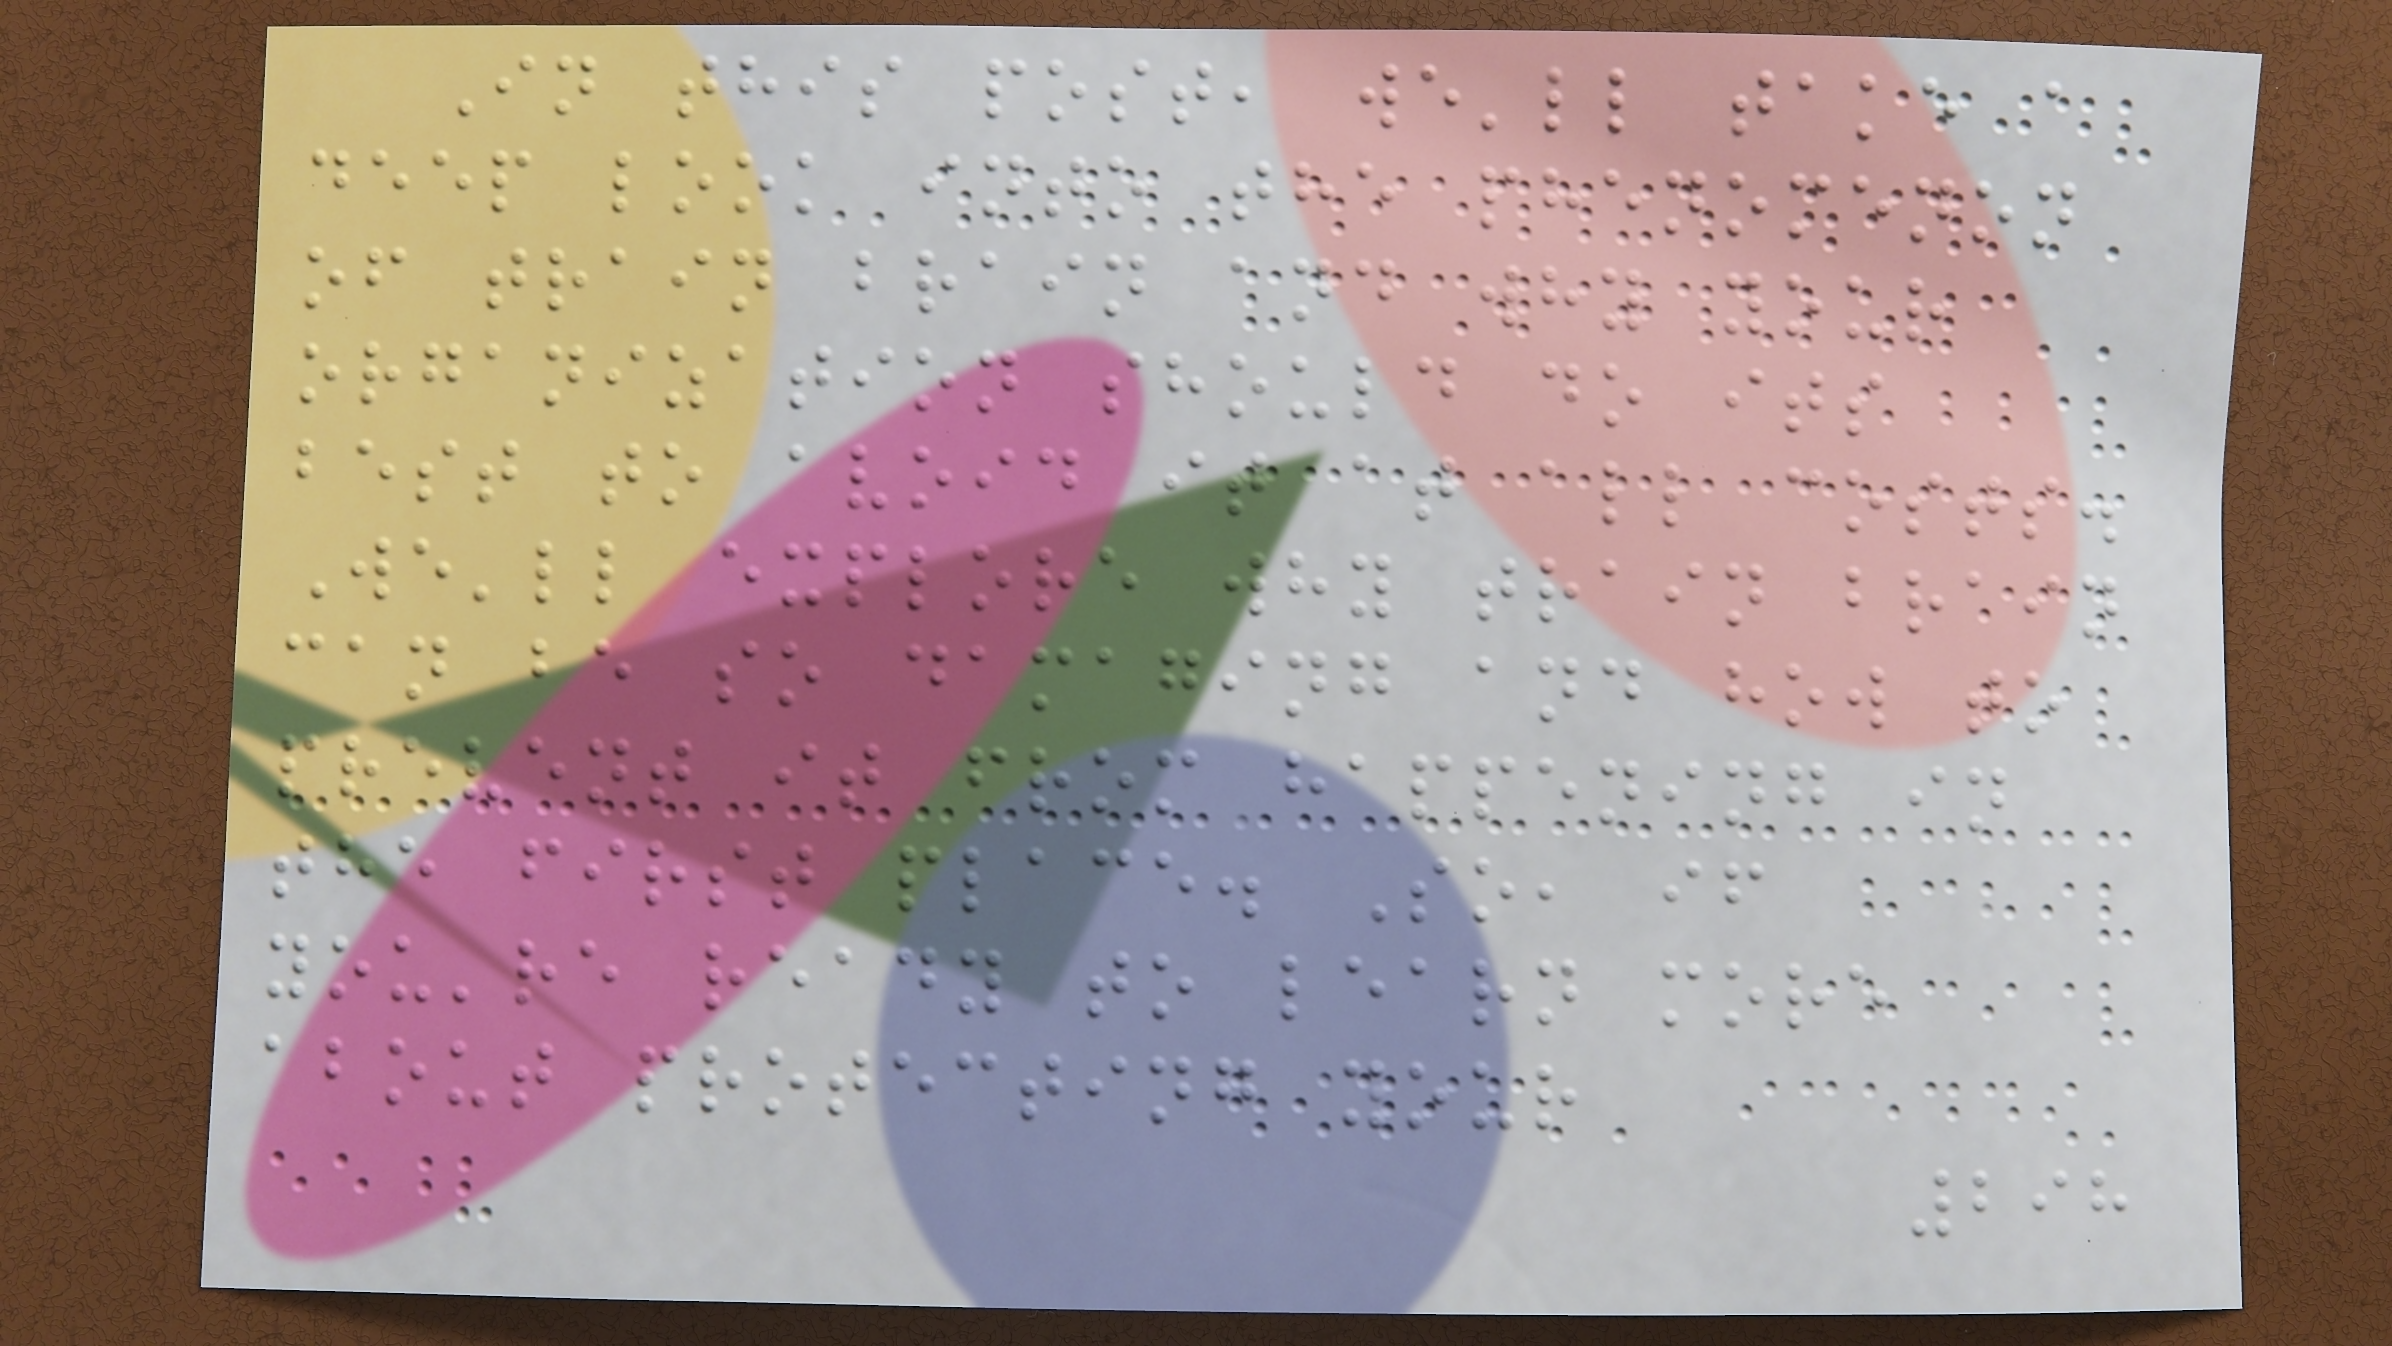In this post, we'll take a
deep look into the phenomenon
of train brain and why your
organization should do its
best to avoid it at all costs.
We'll explore why train brain
can be so damaging and how to
prevent it from happening in
the first place. So, if
you're ready to learn more
about protecting your
298
